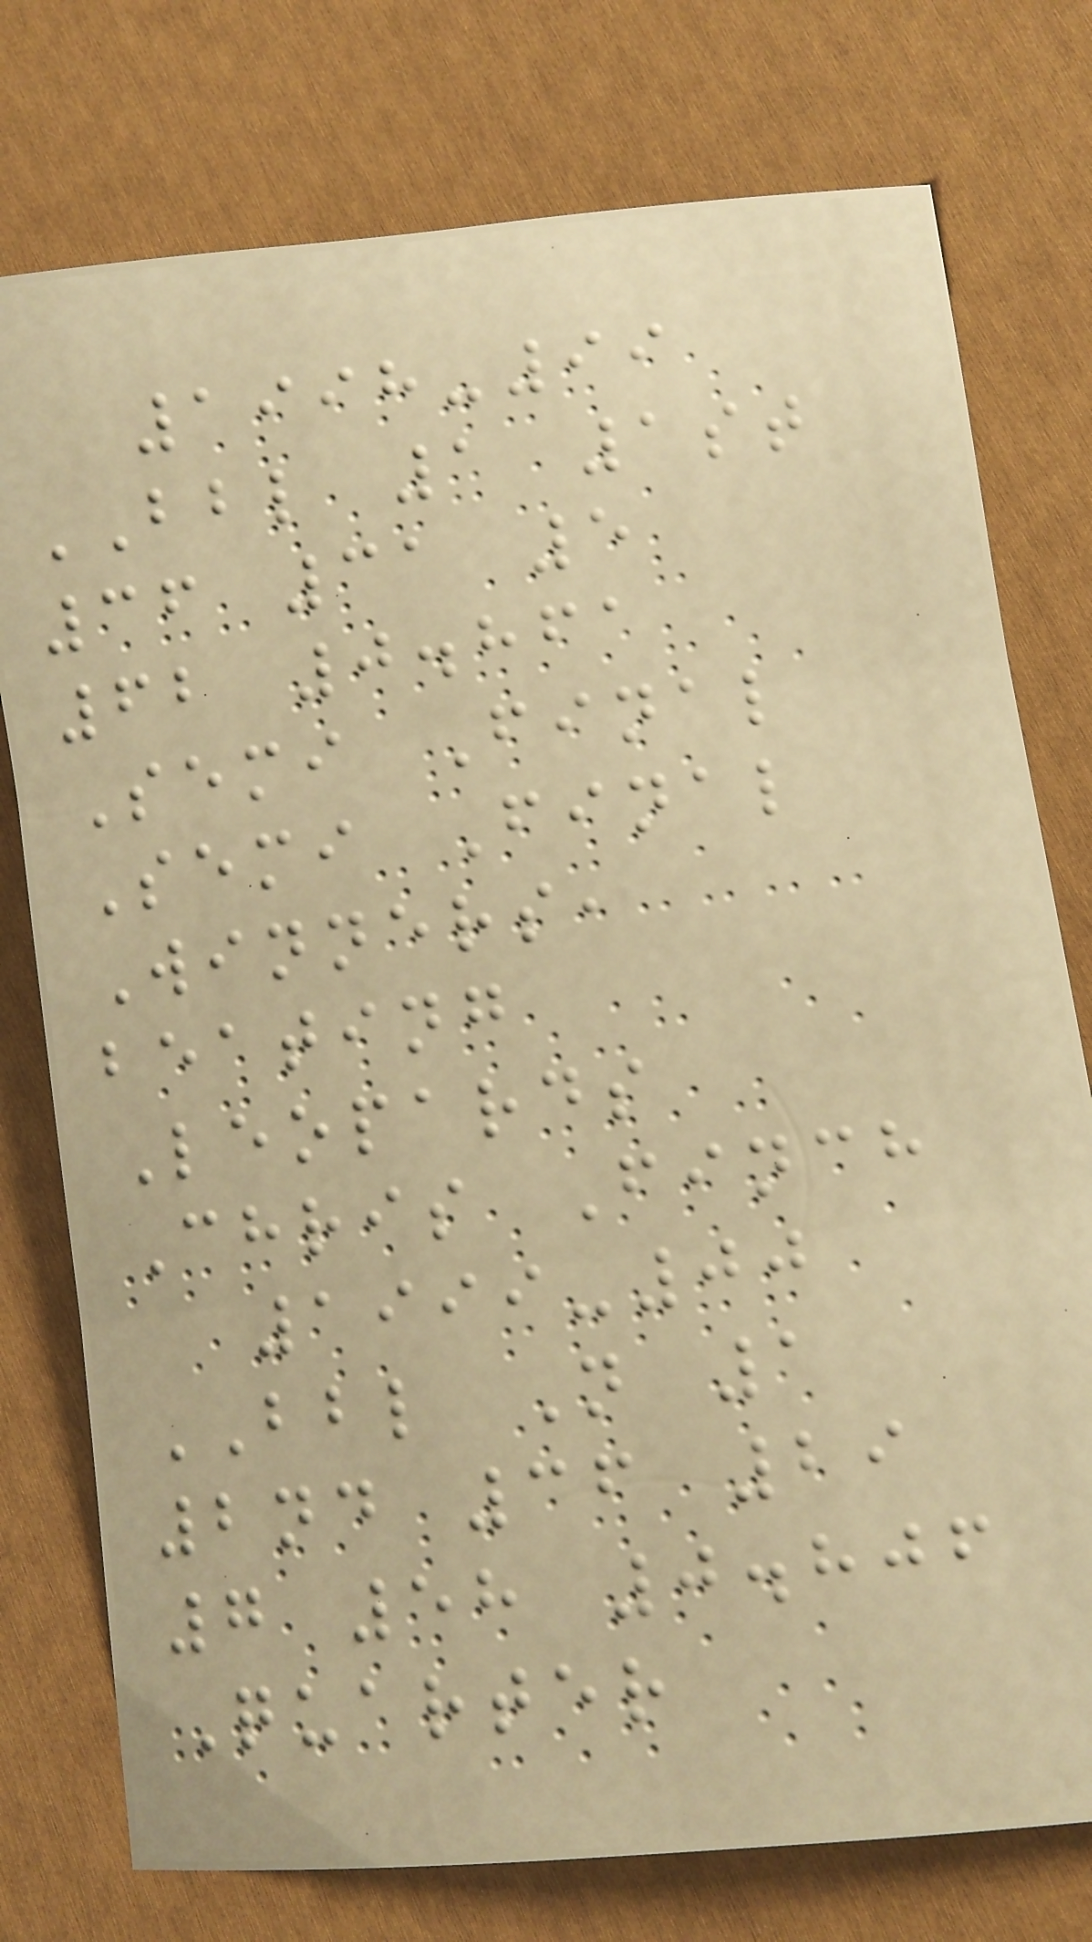1998-99
BBL 1 1st
36 31 5
62 0.861
Semi Final
Semi Final
Winners,
beating
Leopards
Chris Finch
1999-00
BBL N 1
2nd 36 29
7 58 0.806
Quarter
